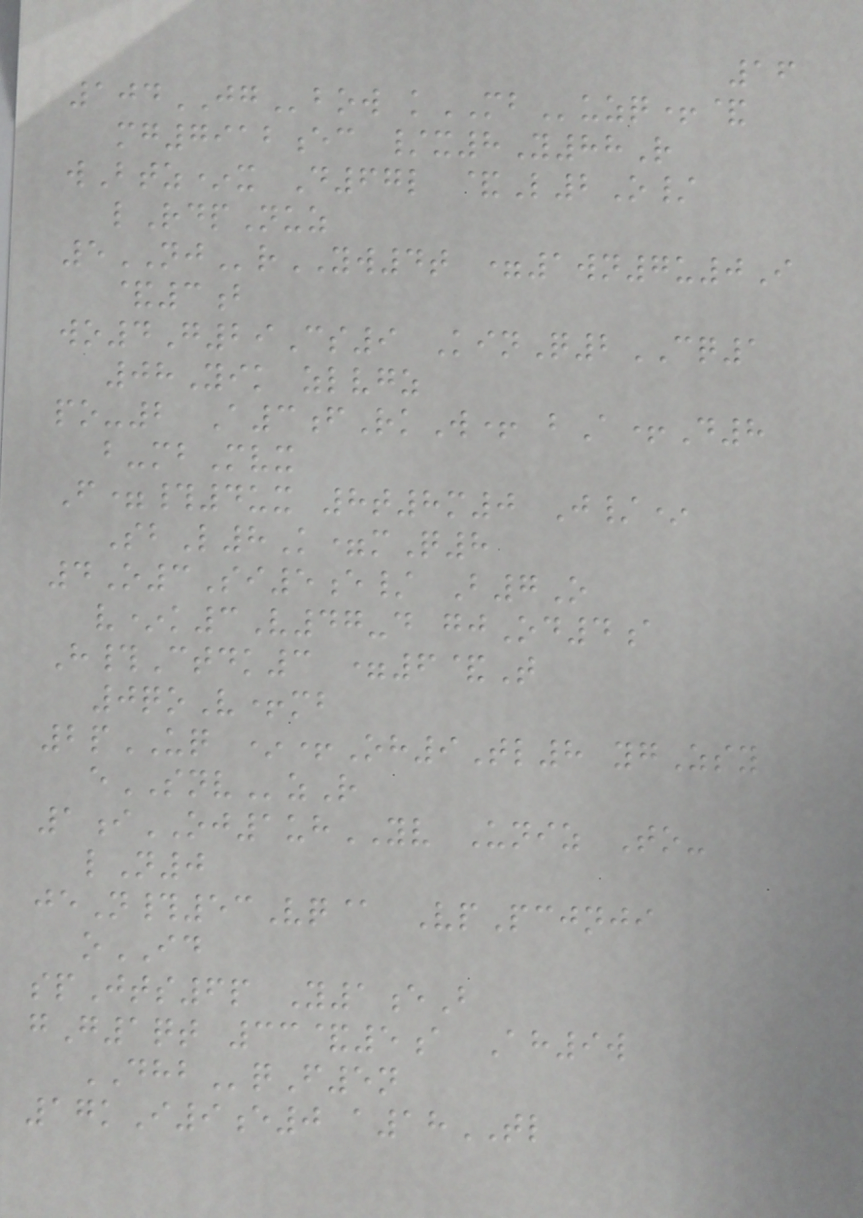16
104JGbow kMBuzq+&
mg7912ec /x8Y88R
wBtz*x D67l &L2O/
lRdpNuz
5NJrYW4t =1wn7u0I
&3b
wo4G29Cs9 KinQ2CQ1
08Yik zlvgz
po-2 A3fRkW+ bA+D8
b-mbMvx
F=#4ux 8t8m0 J/*
SbL8K=mQ8
4O3Si5e/ B7O
v*k3V47-d gjOd4a
H#Ctdk3 =6&T
0qoV+mb
2pUQ *+Oh9Tl8 ygZsy
eSNVzR
1iOJ1uhYV Uniz To-
lN0
jeN#53Vq@ VpPcjnji
oID
spJts6p Y1eB
gG1qt 33&5a Ah9w
DHBqF5n
17kI9e0 a18TL
